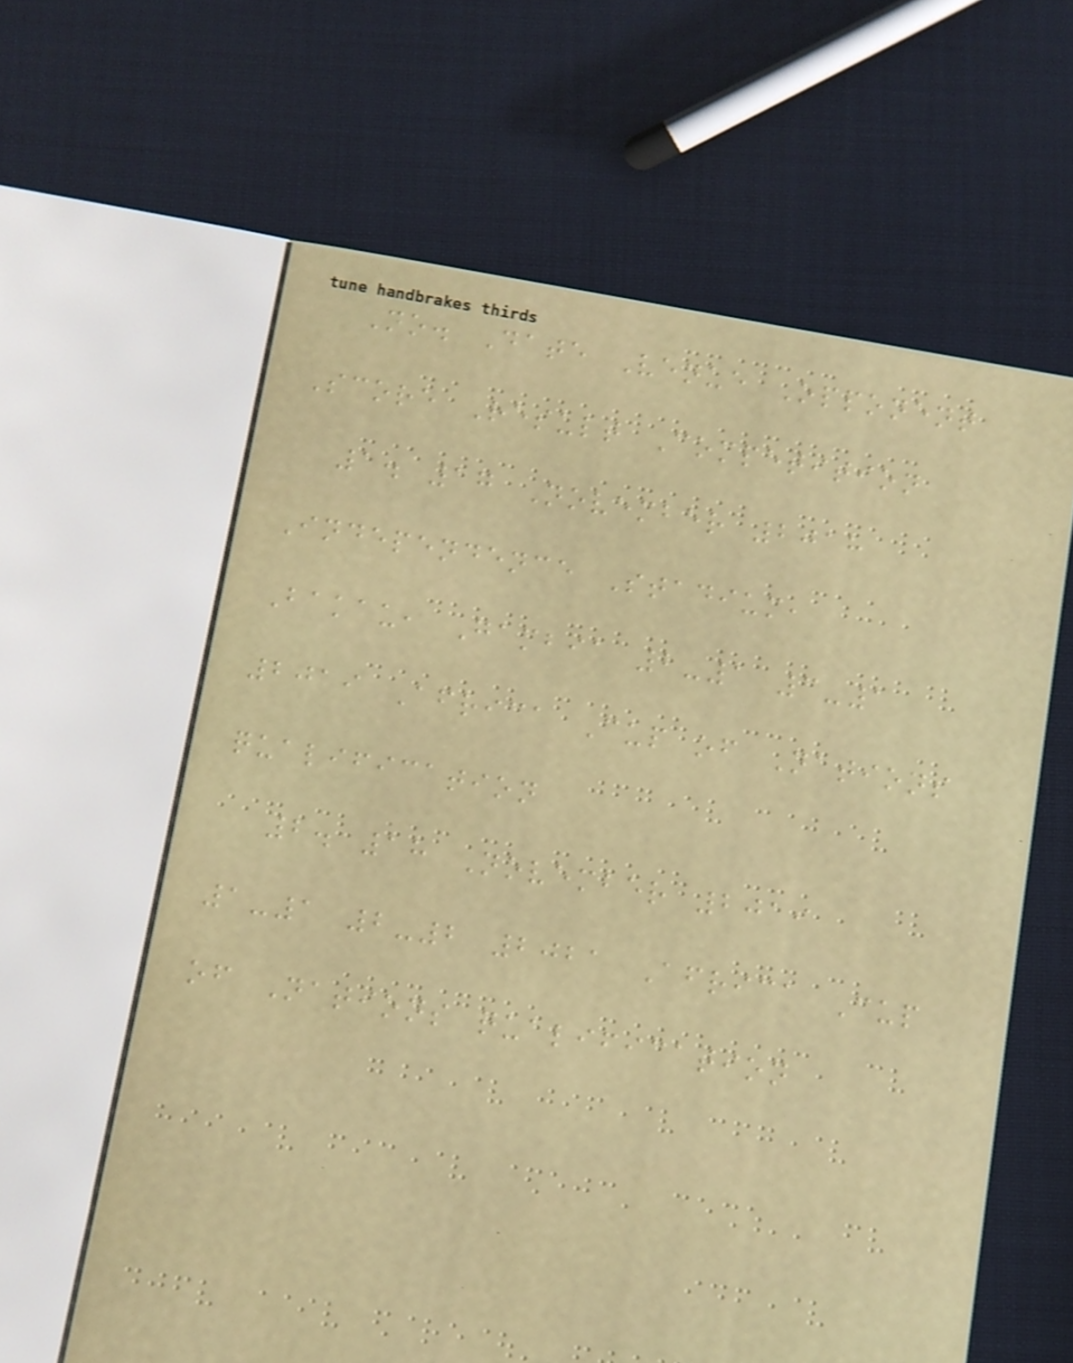No. Date Venue Opponent
Score Result Competition
1. 17 November 2018
Independence Stadium,
Bakau, Gambia 2-1 3-1
2019 Africa Cup of Nations
qualification
2. 18 November 2019
1-1 2-2 2021 Africa Cup
of Nations qualification
